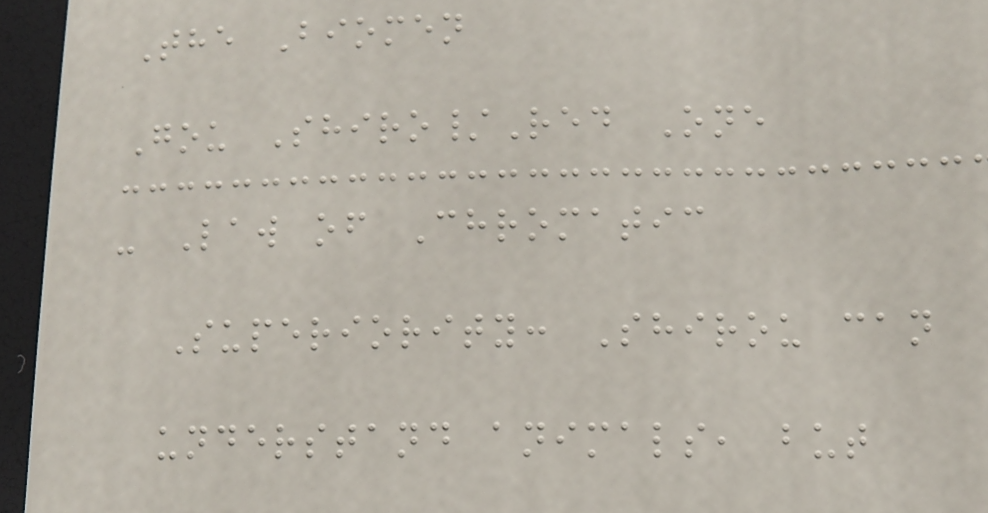The Biomen
Gou Shiro/Red One
- Law of Chromatic
Superiority: Shirou can
understand animals, but
